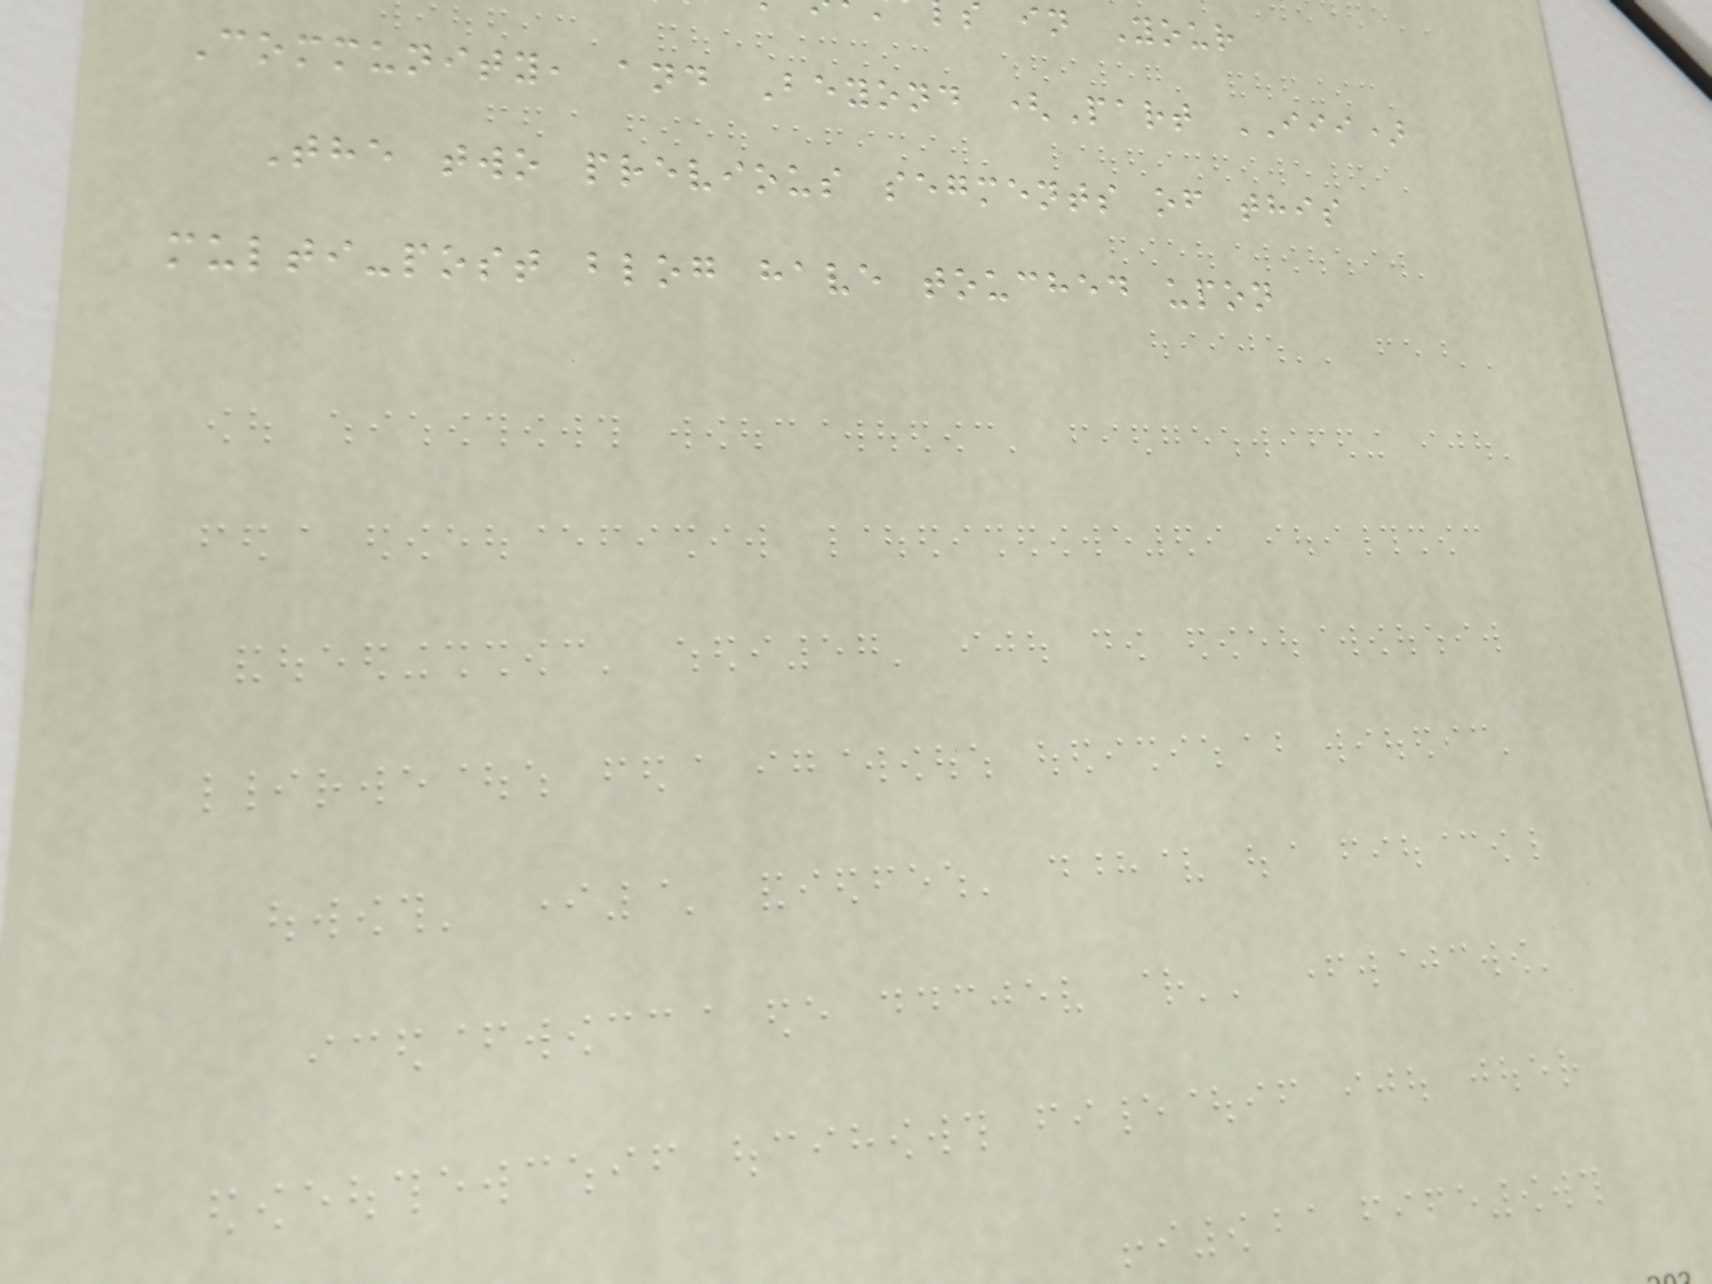in Your
Community, and Beyond (Part III)
The two previous segments of this
multi-post blog have touched upon
